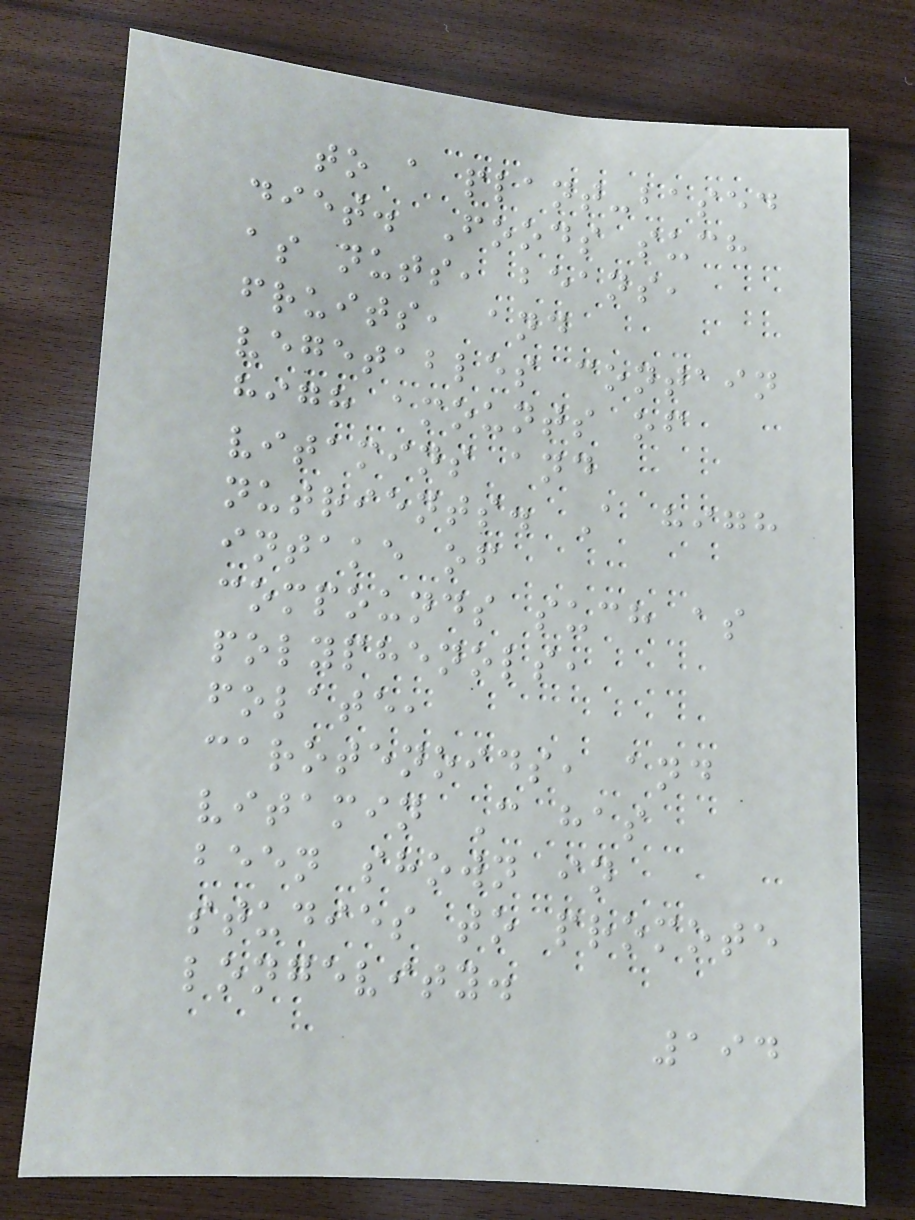to a plant-based
diet. Foods such
as nuts, beans,
fruits, and
vegetables contain
high amounts of
vitamins and
nutrients. A high
intake of
compounds such as
polyphenols,
folate,
carotenoids, and
vitamin C has
been shown in
studies to promote
longevity.
194
